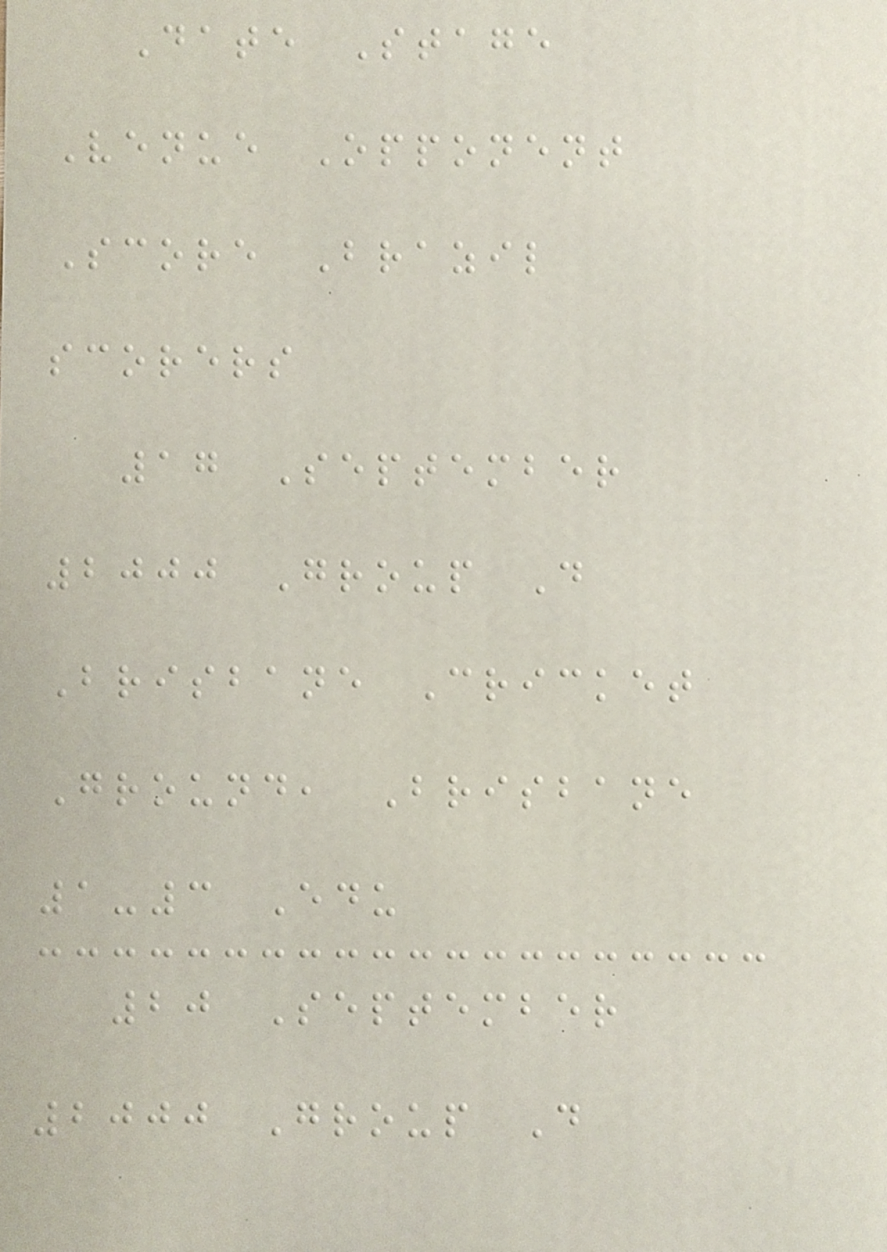Date Stage
Venue Opponent
Score Brazil
scorers
17 September
2000 Group D
Brisbane Cricket
Ground, Brisbane
1-3 Edu
20 September
2000 Group D
